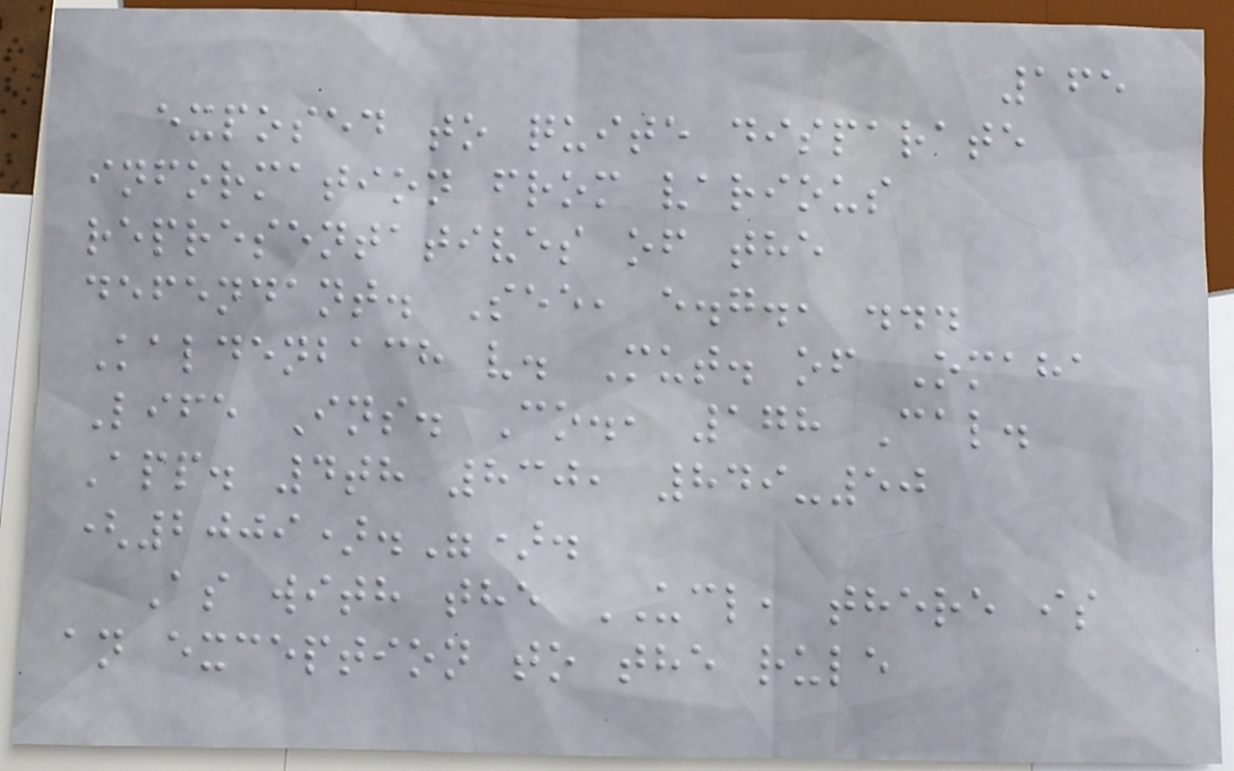165
exposed to quite disparate
information from various
representatives of the
defendant. See, e.g., ...
Kaldenbach v. Mut. of Omaha
Life Ins. Co., 178 Cal.
App. 4th 830, 849-50
(2009).").
As with the UCL, there is
an exception to the rule
